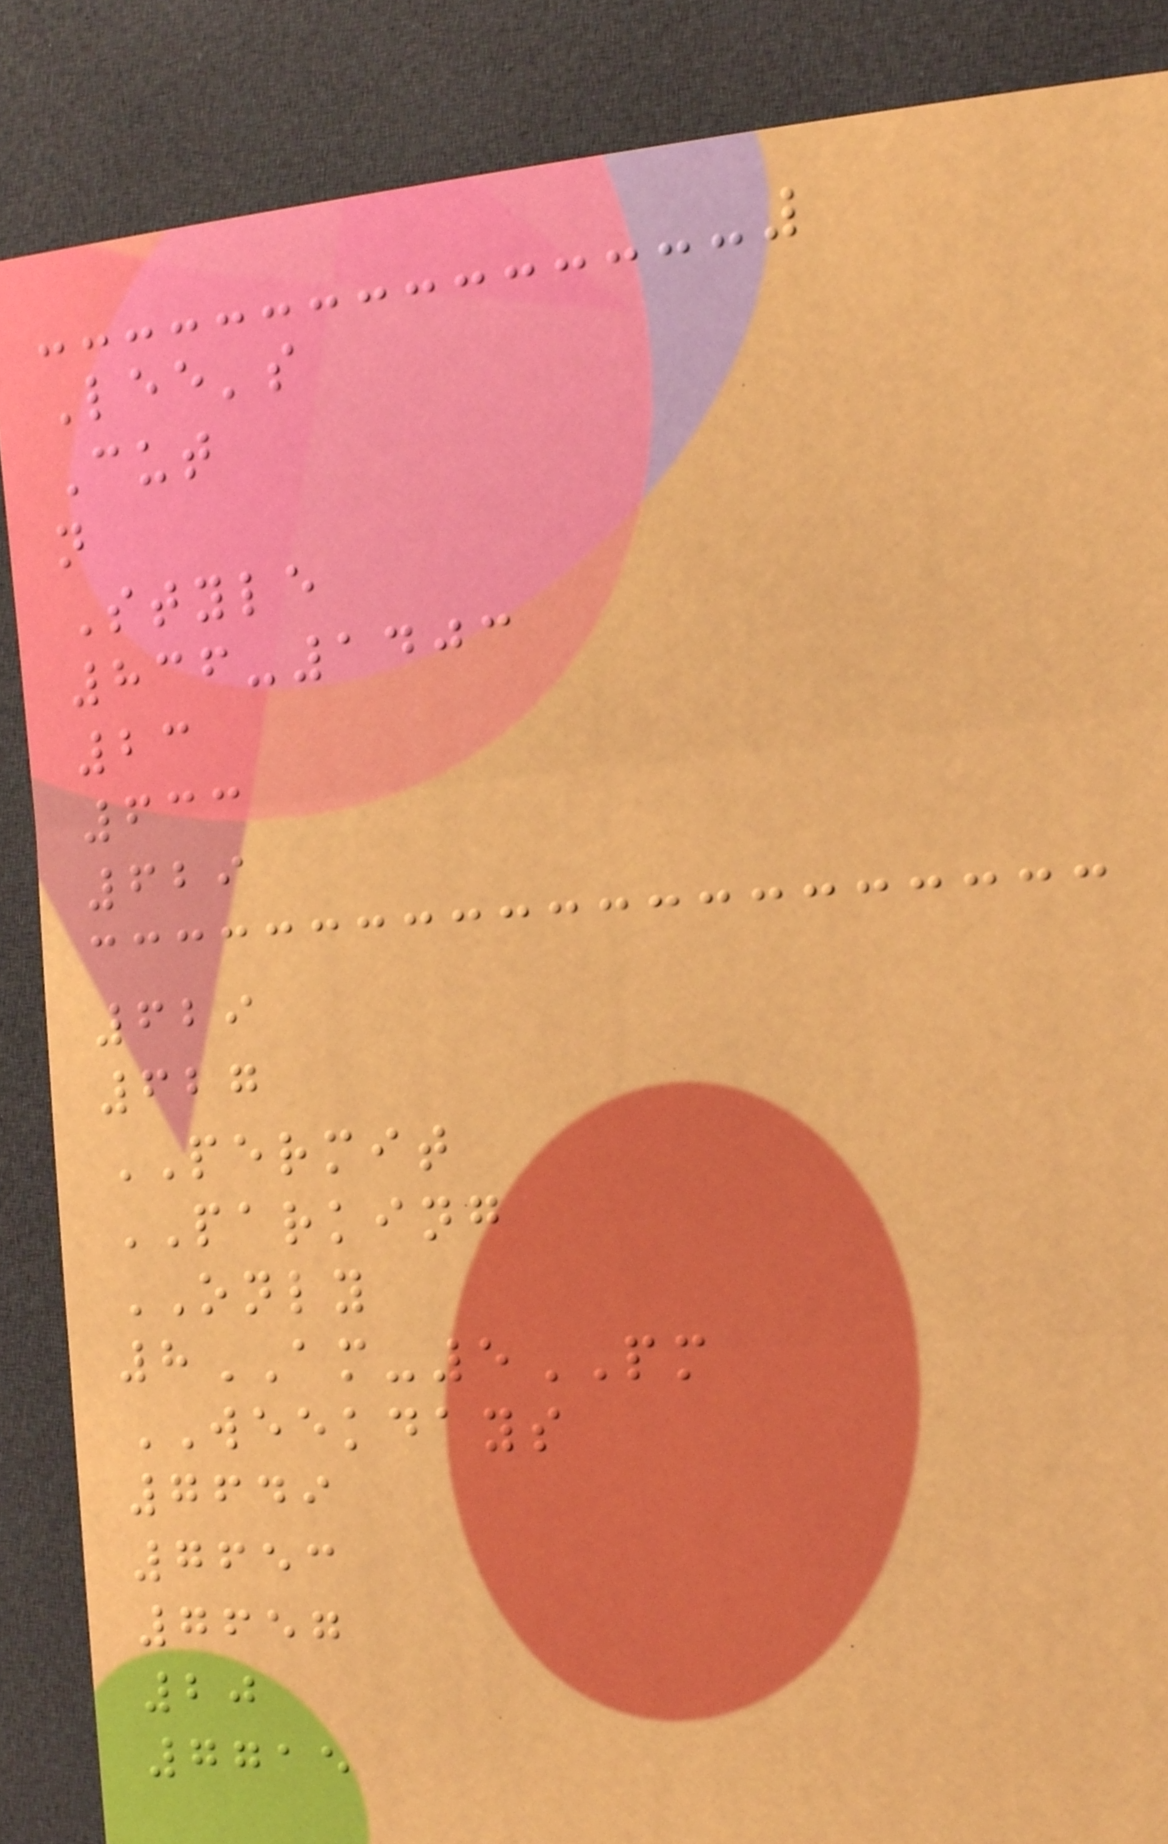Lee's
Cut
n
Style
836-1403
23
633
629
629
627
PERMIT
PARKING
ONLY
8AM-5PM
WEEKDAYS
7649
7653
7657
20
7715
